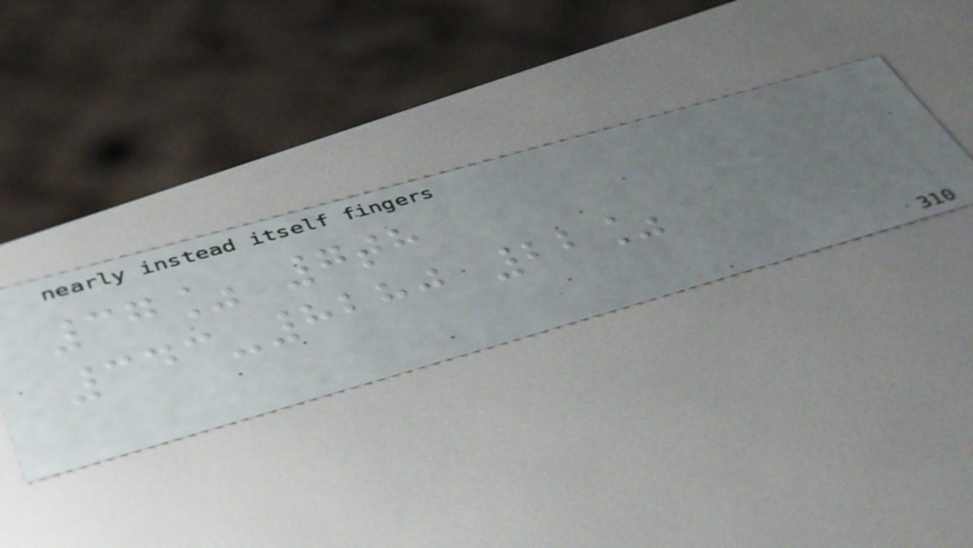37% 7th
343-8280 22%
